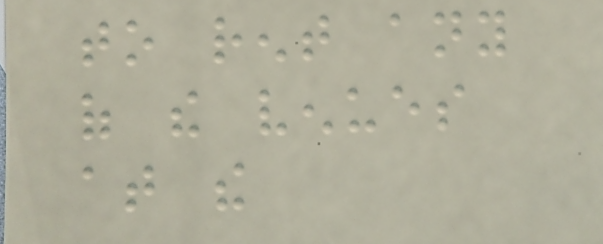to rent any
of the venues
at the
